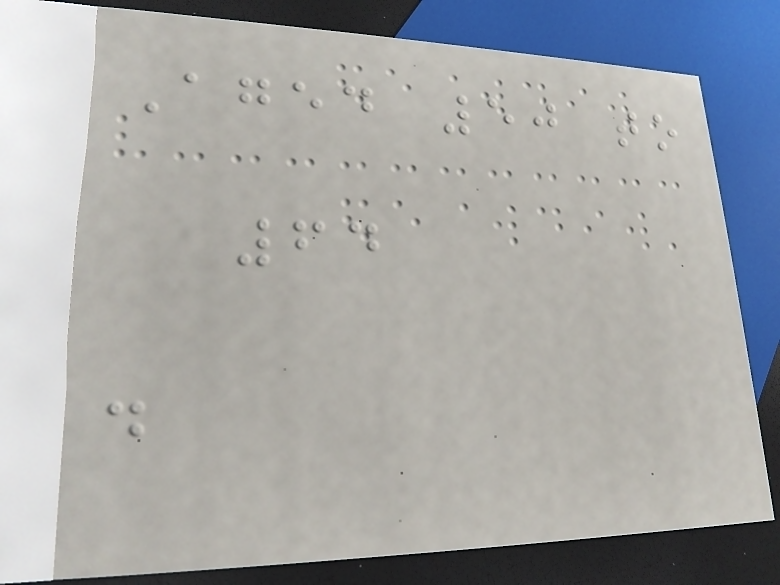Aged 50 to
64
.
